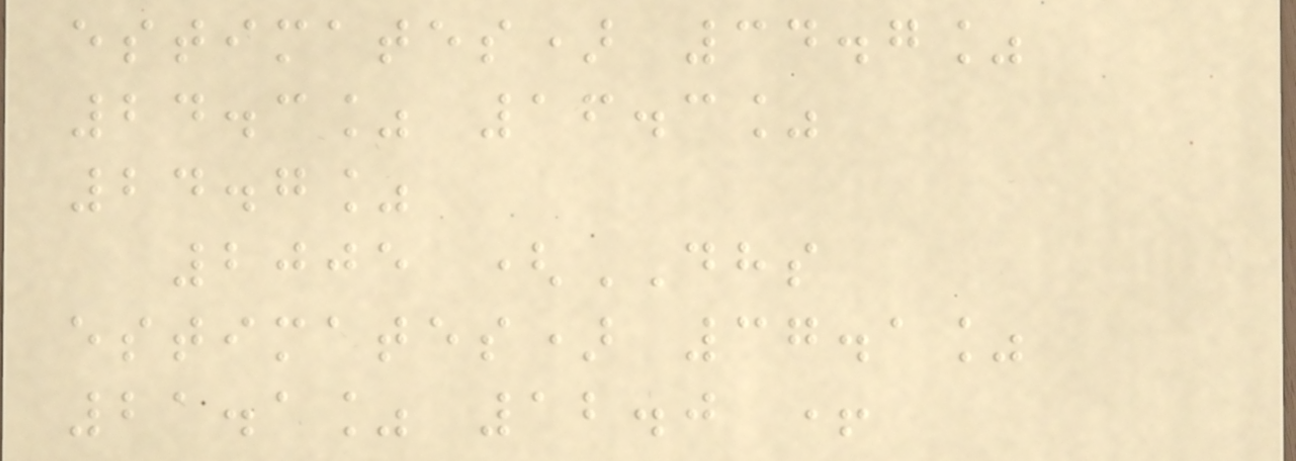estimates) 34.7%
24.3% 16.3%
24.7%
2005 (DHS
estimates) 37.1%
21.1% 12.0 +
